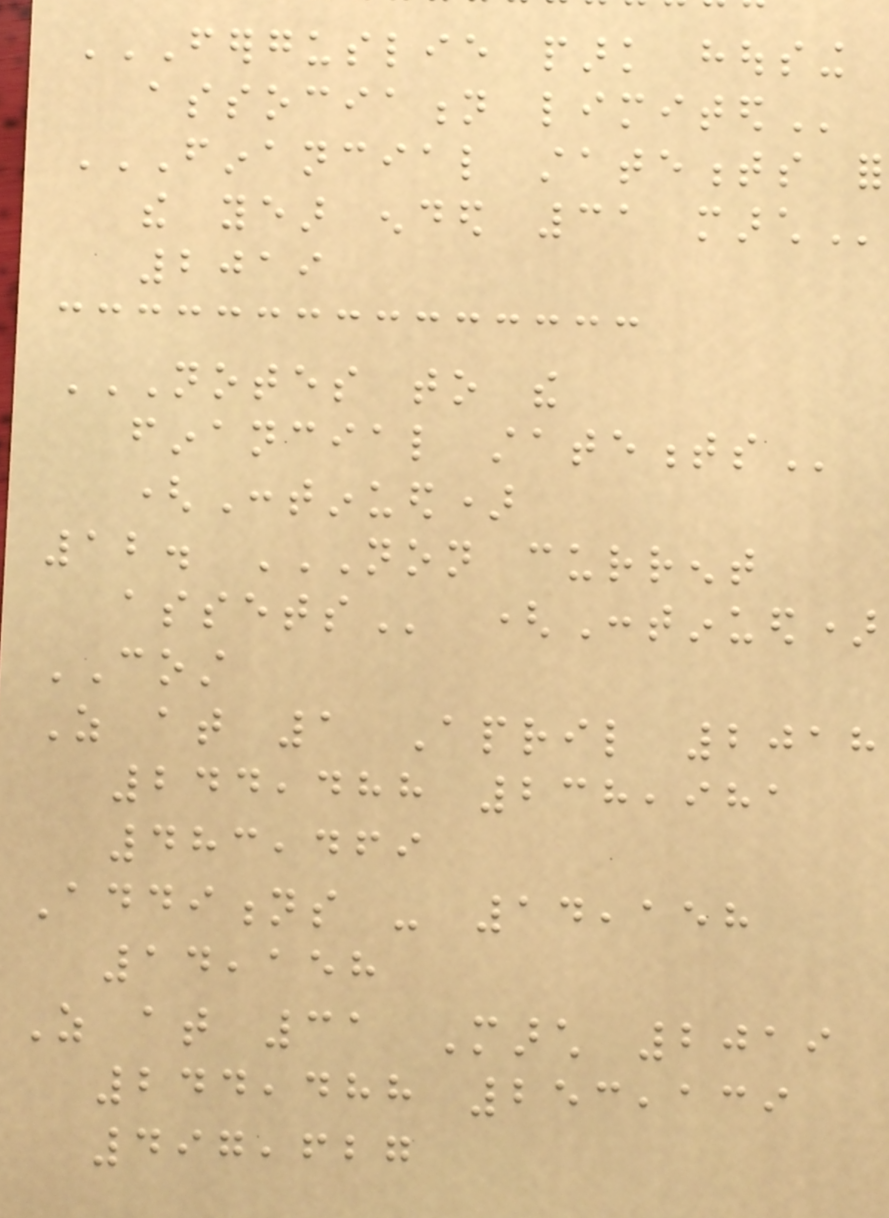FERGUSLIE PARK HOUSING
ASSOCIATION LIMITED
FINANCIAL STATEMENTS FOR
THE YEAR ENDED 31 MARCH
2019
NOTES TO THE
FINANCIAL STATEMENTS
(Continued)
12. NON CURRENT
ASSETS (Continued)
COST
As at 1 April 2018
244,488 238,981
483,469
Additions - 14,158
14,158
As at 31 March 2019
244,488 253,139
497,627
